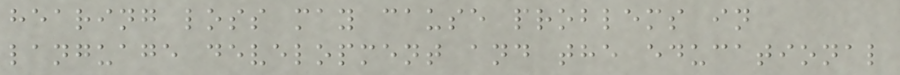hearing loss may cause problems in
language development and the educational
